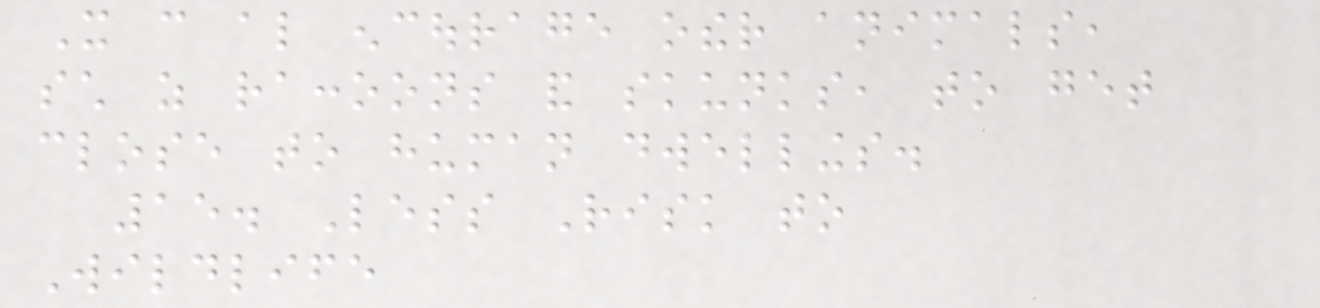It can also encourage other animals,
such as raccoons and skunks, to get
close to human dwellings.
15. Less Risk to
Wildlife
